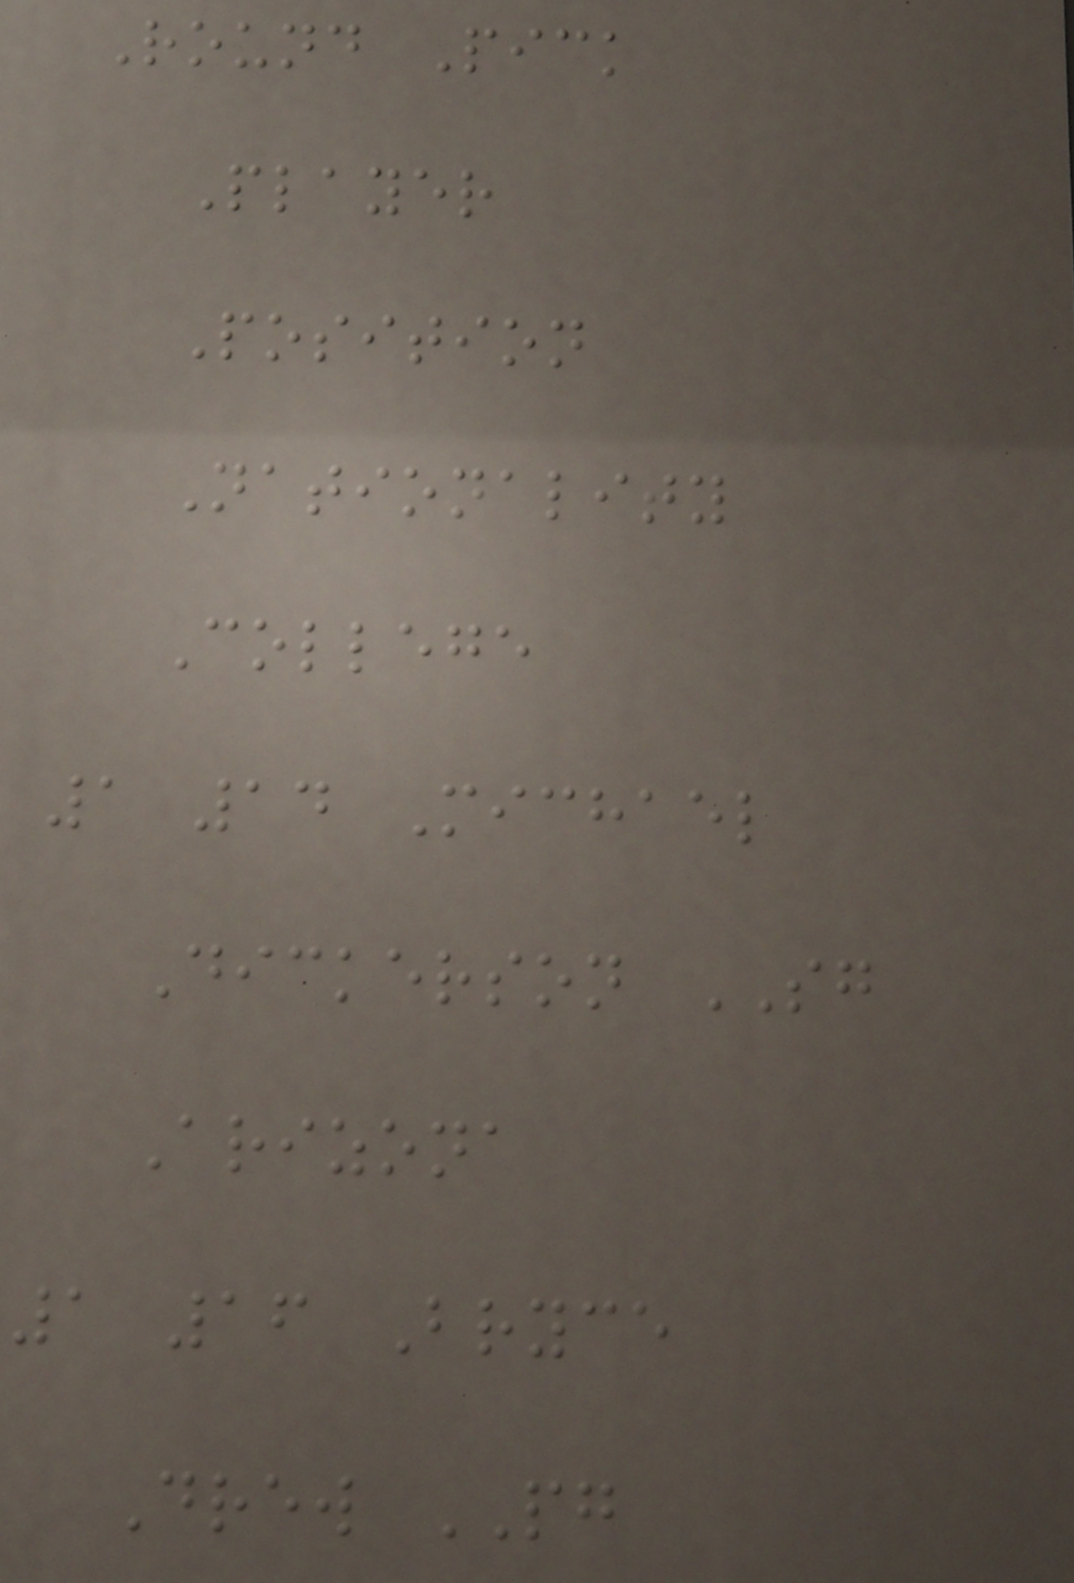Round Pick
Player
Position
Nationality
College
1 14 Michael
Dickerson SG
Arizona
1 16 Bryce
Drew PG
